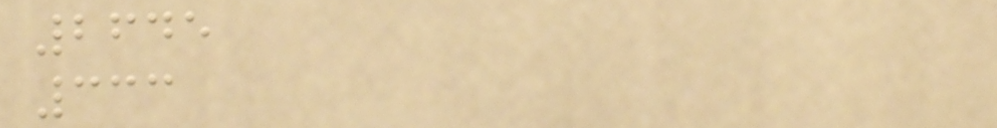2645
333
